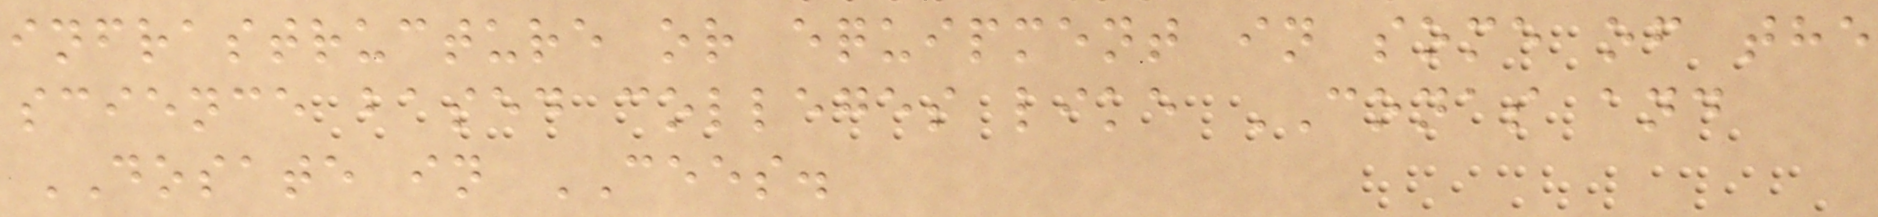infrastructure or equipment in some of the
science based colleges like CONAS and
DOSATE in CEES.
